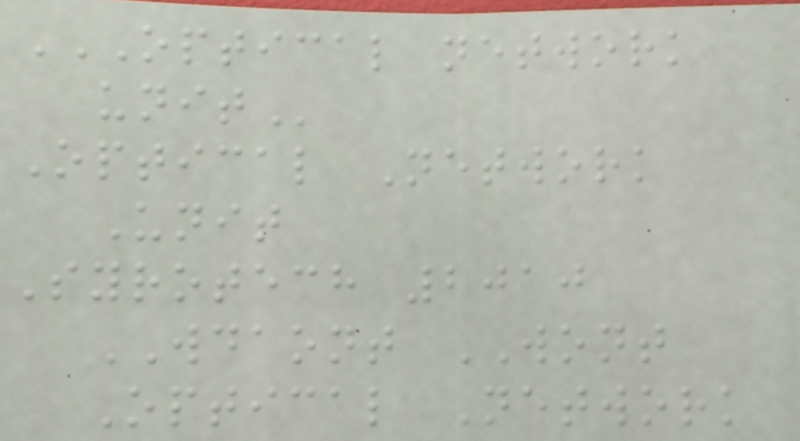OPTICAL NETWORK
UNIT
Optical Network
Unit
Syrotech 2010
WDAONT WONT
Optical Network
